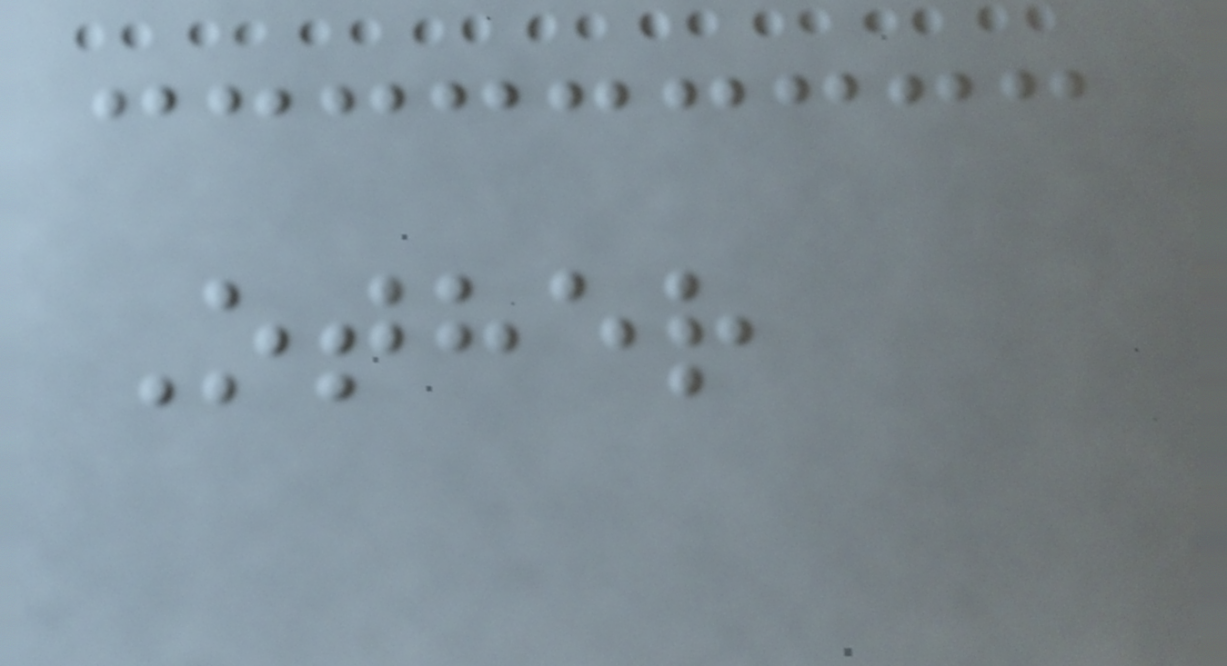Other
